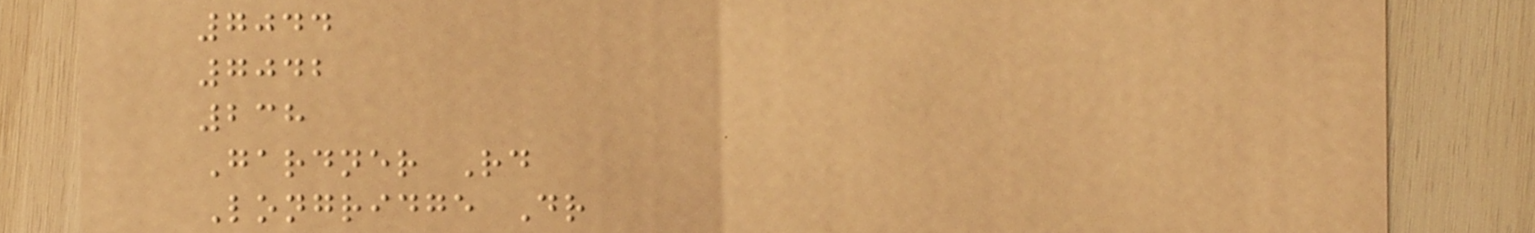7044
7042
238
Gardner Rd
Longridge Dr
